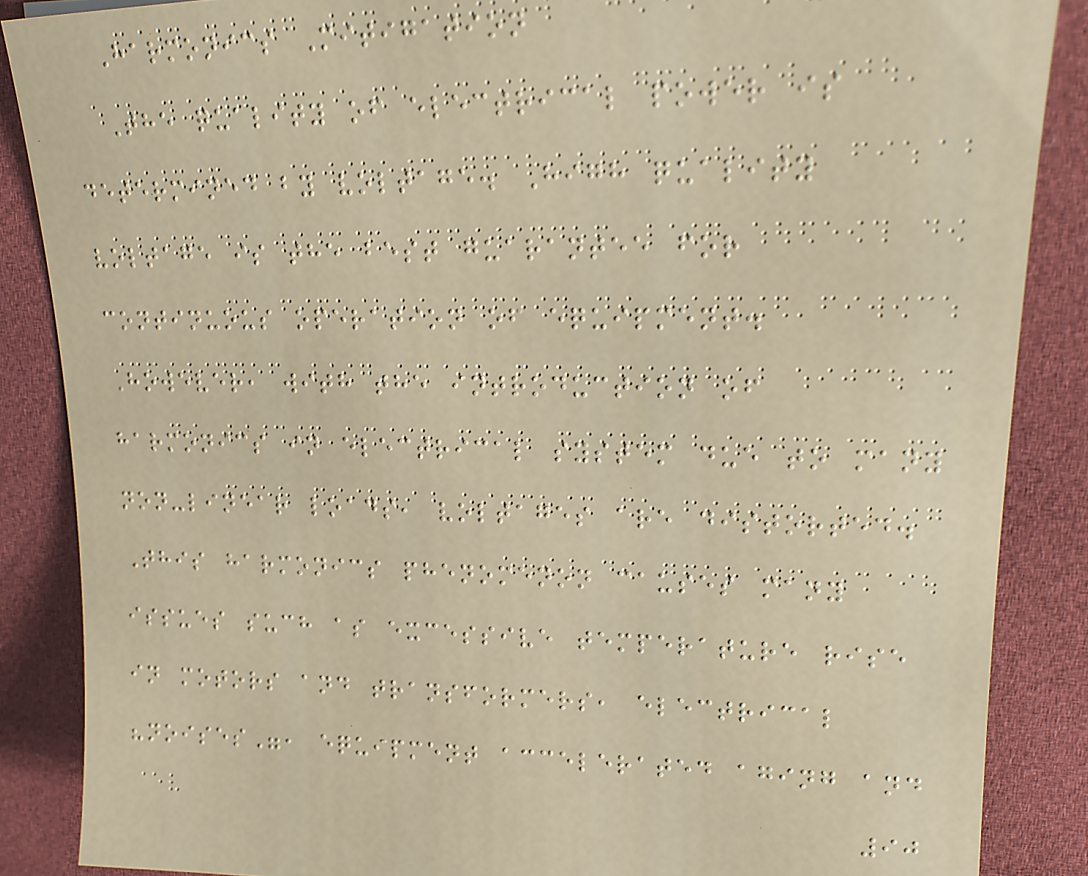Harmonics Mitigation
The quality of electrical power is
determined by voltage. High quality
voltage is the best guarantee for
continuous operation of equipment.
However, with the introduction of
harmonics in electrical system due to many
non-linear loads, voltages are distorted.
This harmonics phenomenon causes many
issues such as excessive temperature rise
in motors and transformers, electrical
"noises", equipment accelerated aging and
90
